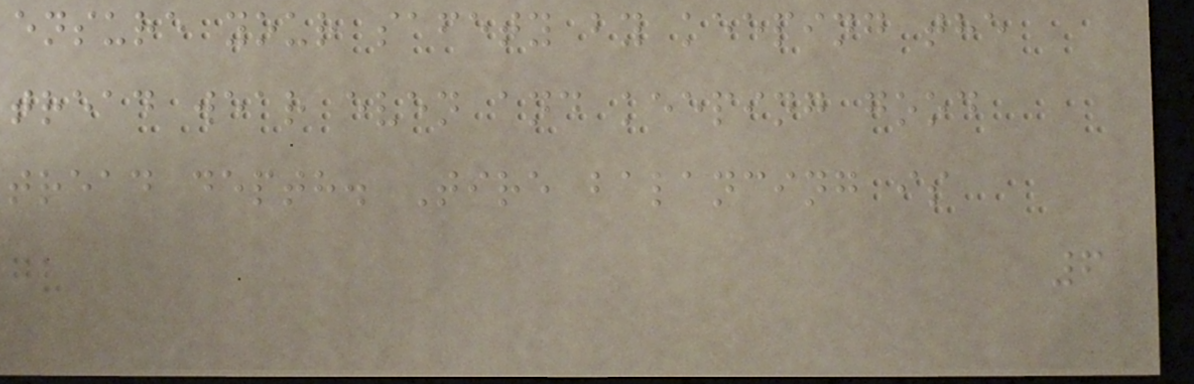ensure your safety by keeping the
tread wear even and keeping good
tread depth. Tire balancing is
6
